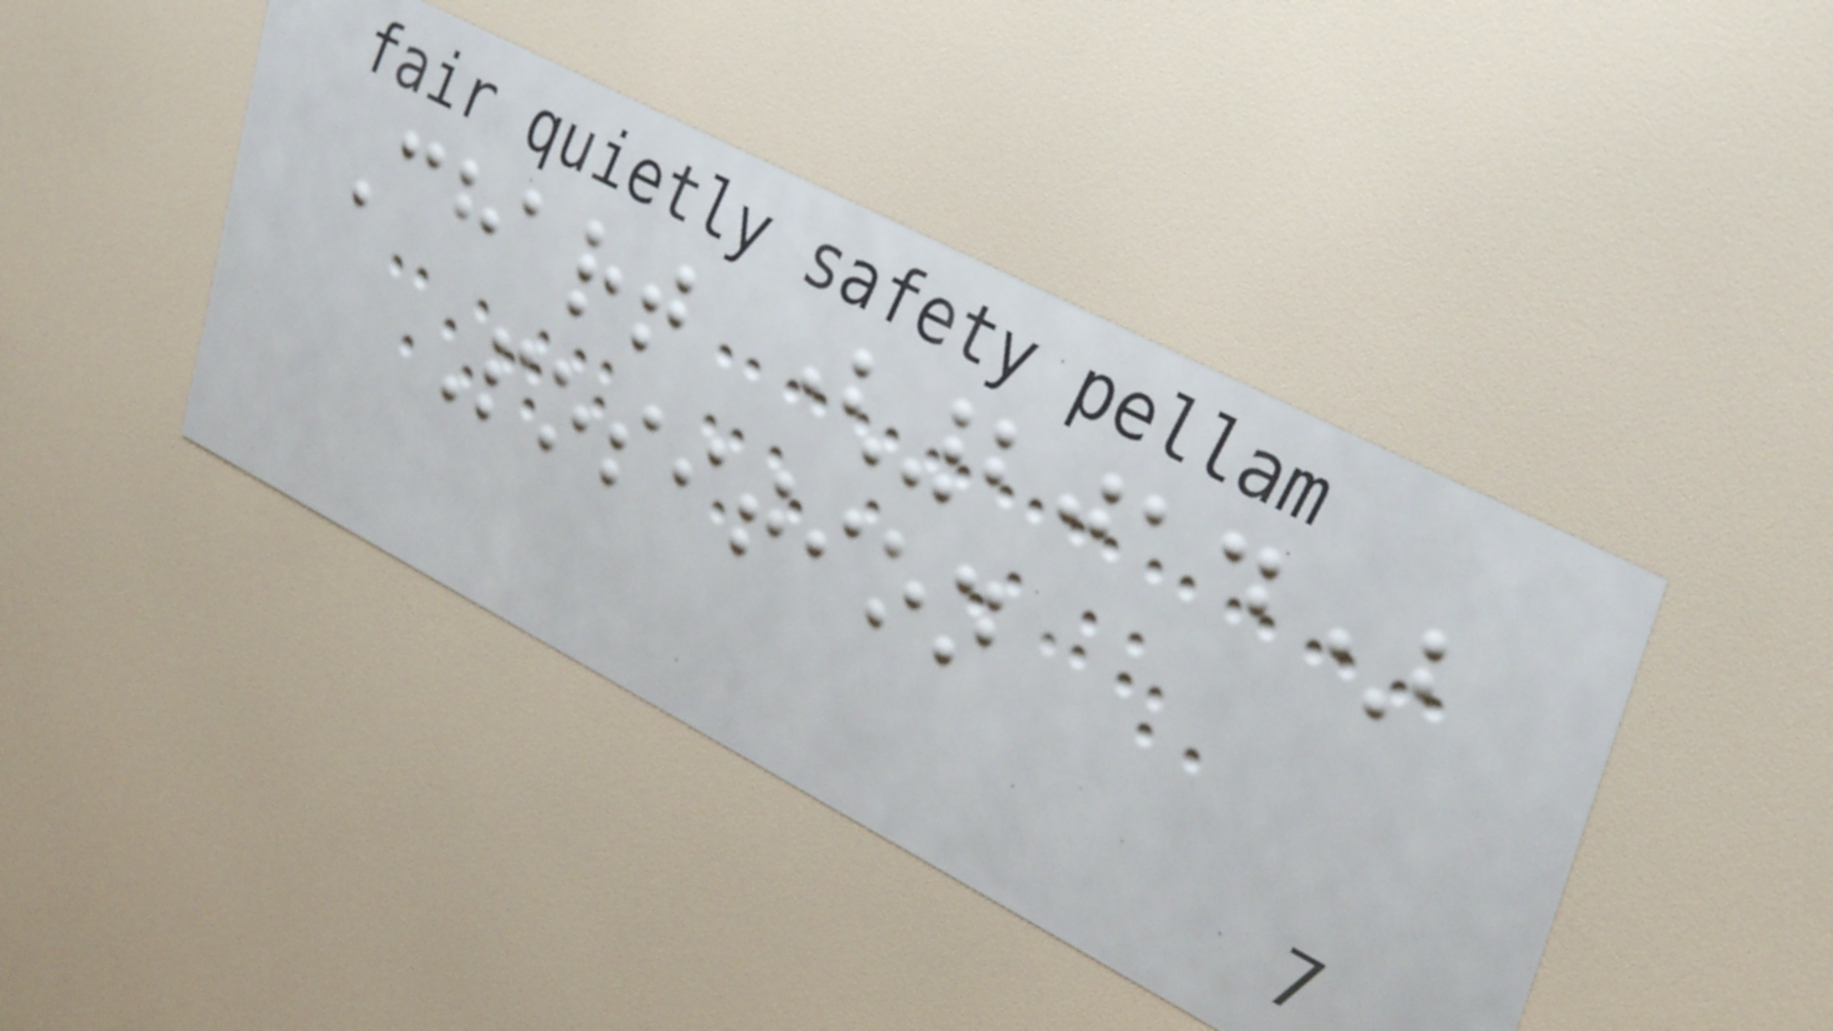Chart (2014)
Position
